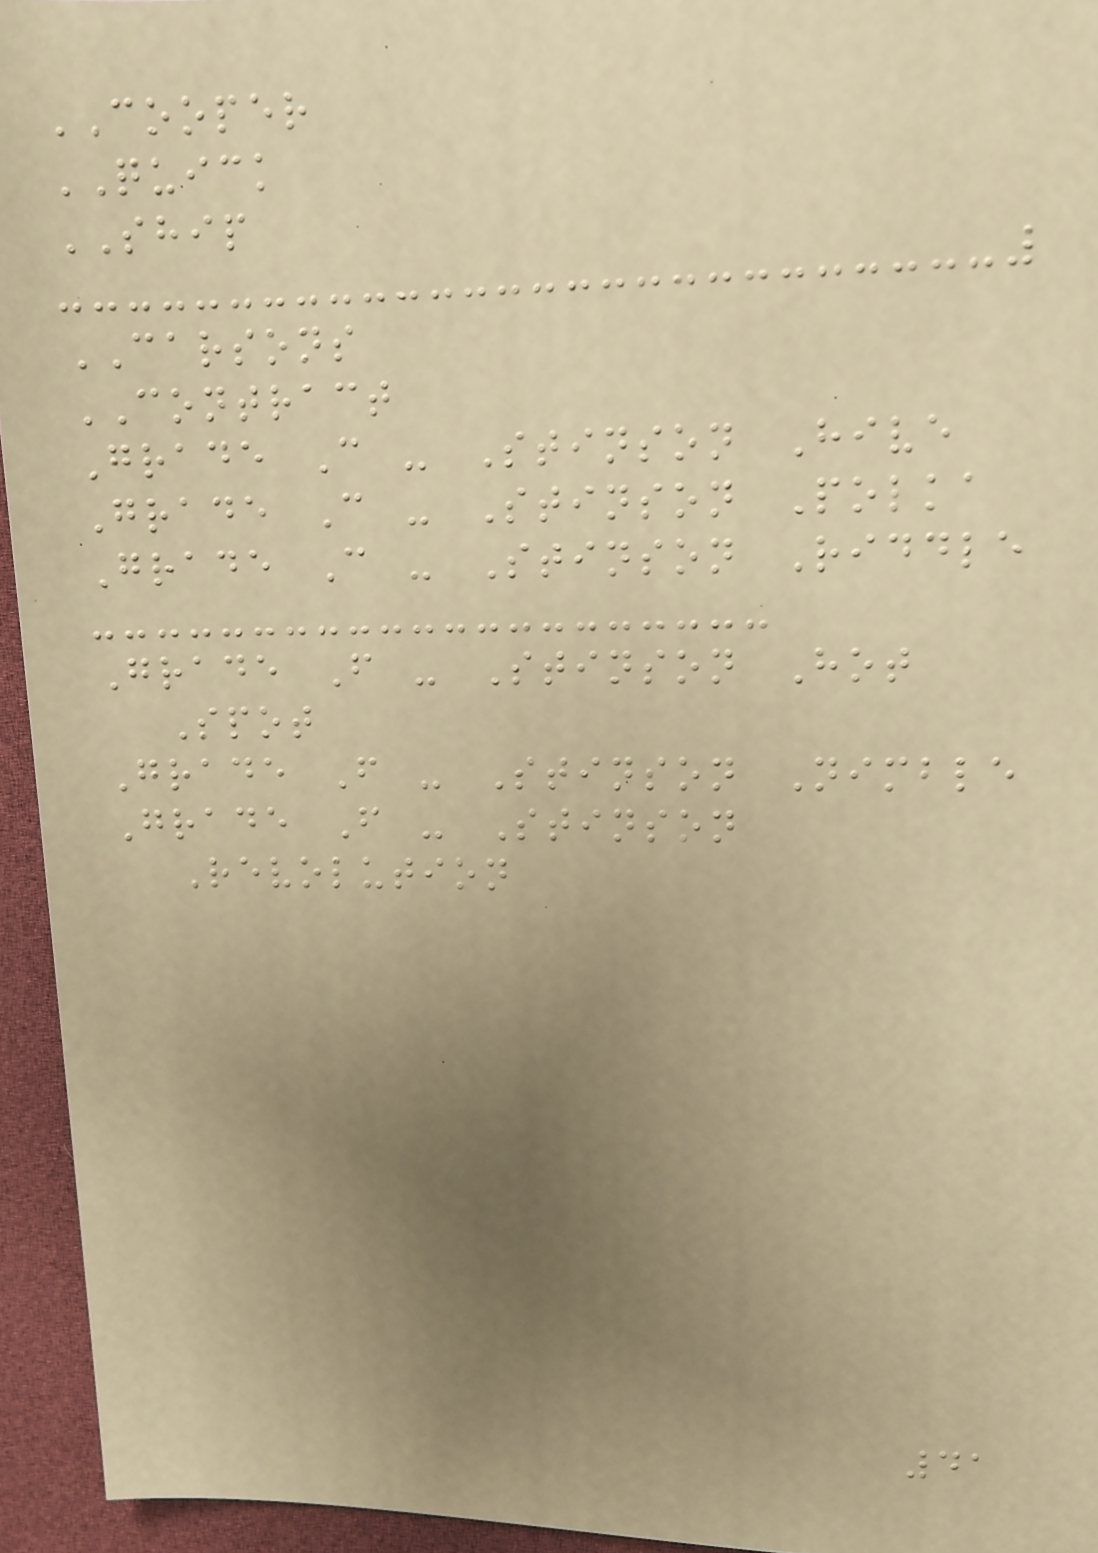COOPER
QUICK
SHIP
CARSONS
CONTRACT
Grade C - Stinson Hive
Grade C - Stinson Polka
Grade C - Stinson Riddle
Grade F - Stinson Hot
Spot
Grade F - Stinson Nimble
Grade F - Stinson
Revolution
41
